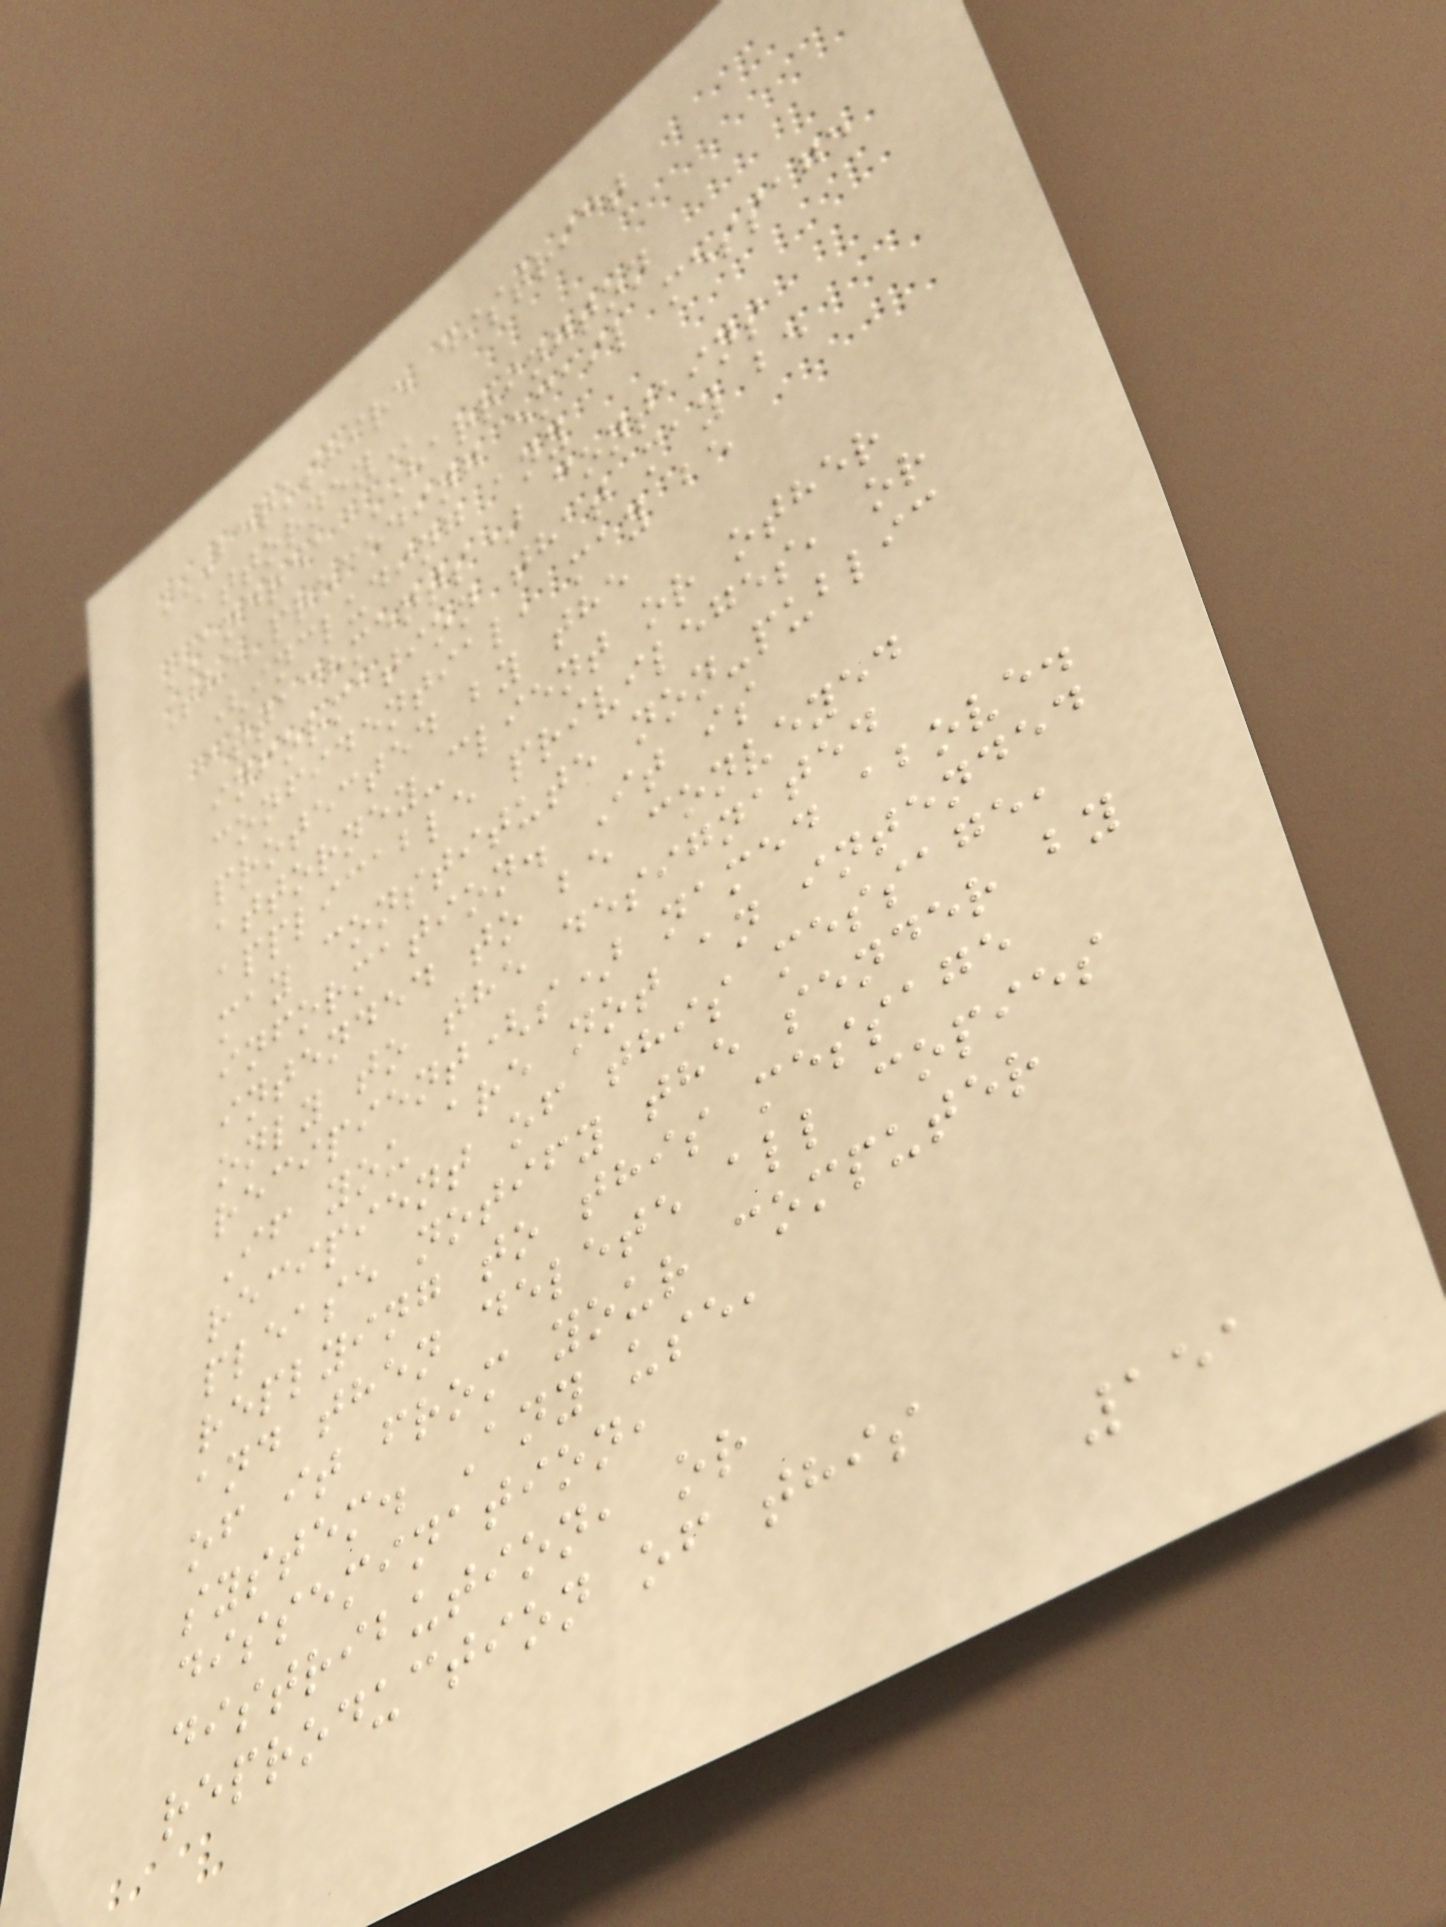BERKSHIRE DISTRICT
ATTORNEY
ANDREA HARRINGTON
The preceding email message
(including any
attachments) contains
information that may be
confidential, may be
protected by the
attorney-client or other
applicable privileges, or
may constitute non-public
information. It is
intended to be conveyed
only to the designated
recipient(s) named above.
If you are not an intended
recipient of this message,
please notify the sender by
replying to this message
and then delete all copies
of it from your computer
system. Any use,
dissemination,
distribution, or
reproduction of this
151
